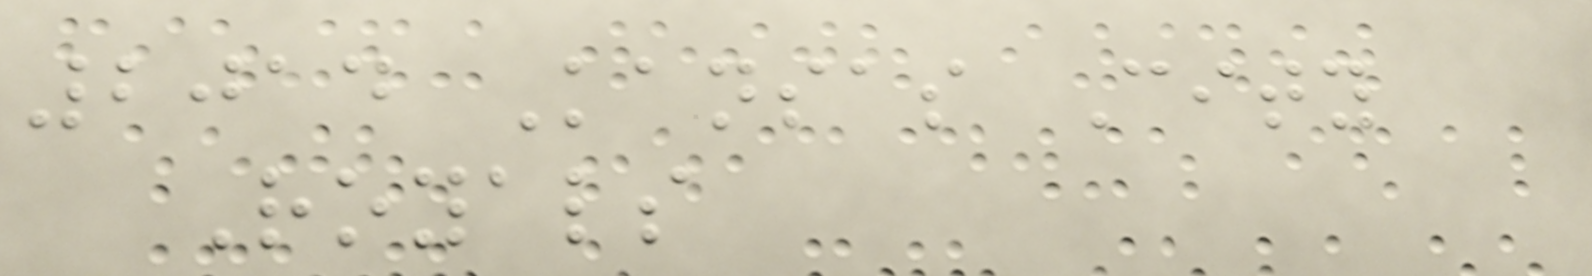2014 Kansas City
Royals
